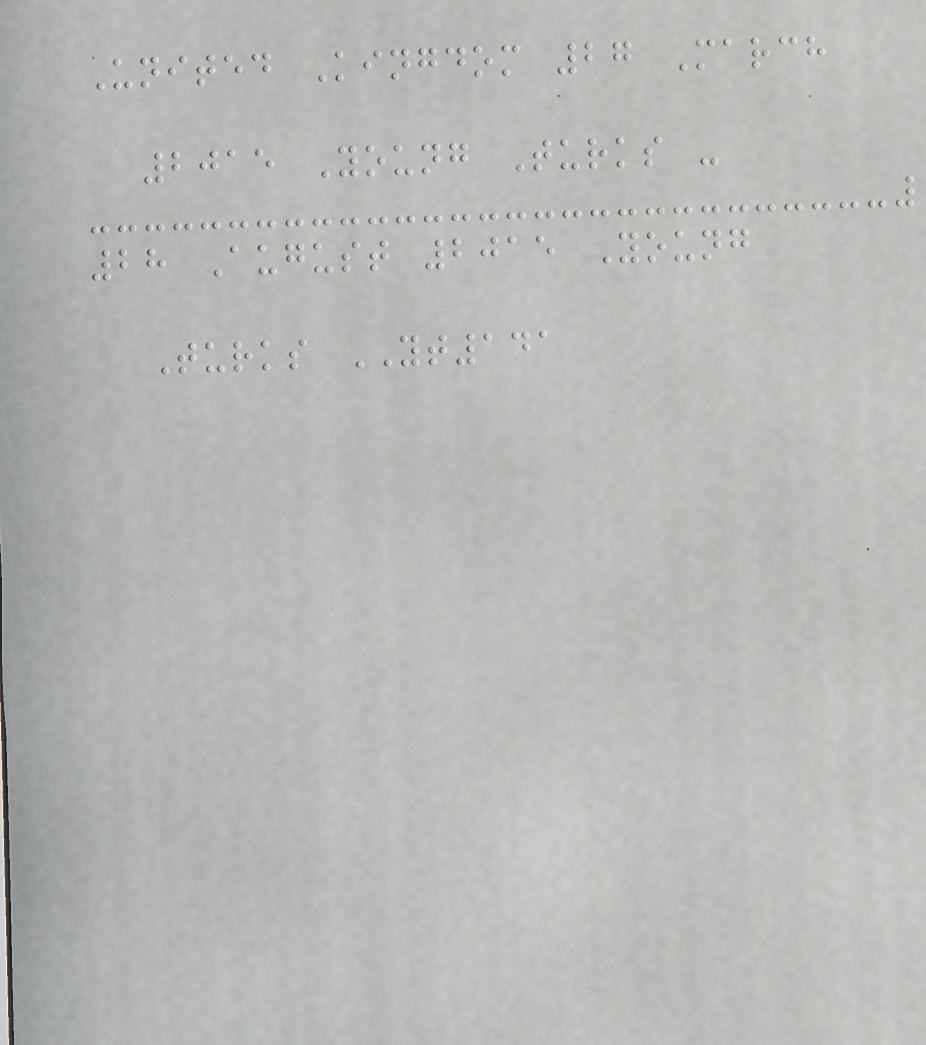United Kingdom 27 March
2015 Young Turks -
28 August 2015 Young
Turks YT141
